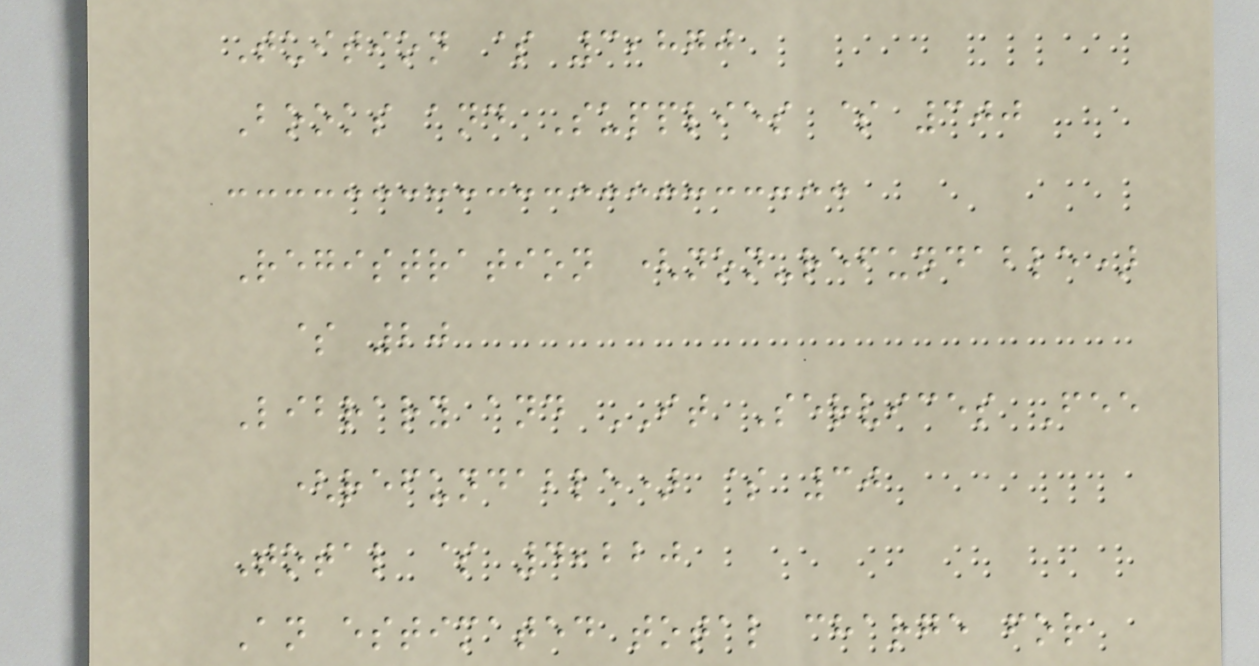Tuition $ 3,870
Books and Supplies $ 300
Registration (non-refundable)
$ 20
Library and IT Services Fee
(refundable) $ 30
Total $ 4,220
An estimated total charge for
